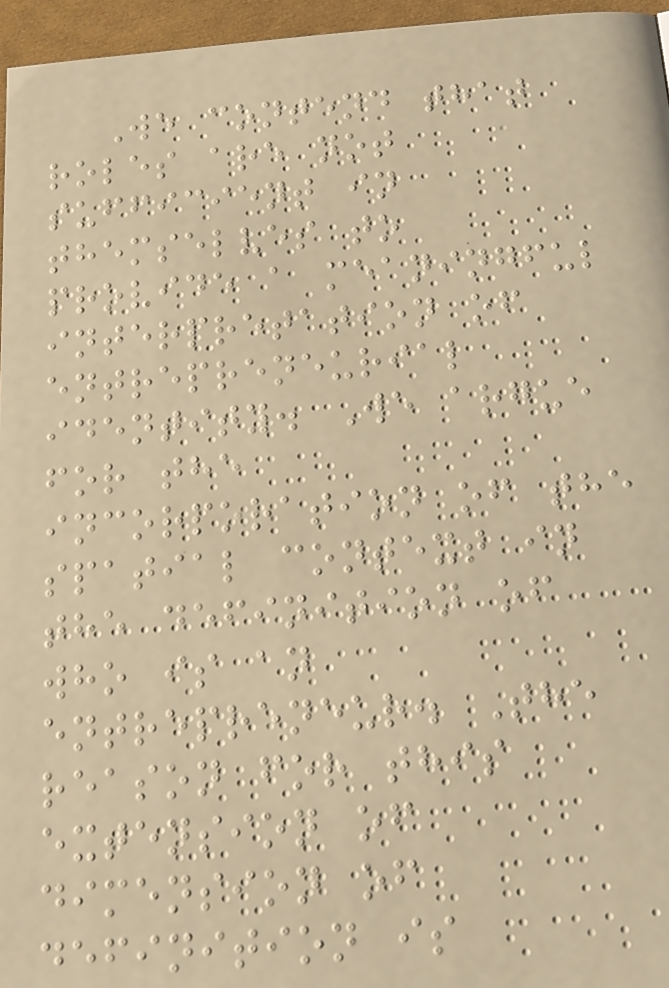We contend that
roles are not
sufficient in
themselves to
provide a meaningful
interpretation of
entrepreneurial
identity. We argue
for the
incorporation of the
spatial context in
the definition of
who is an
entrepreneur. The
reason for this
extension of
dimension of
definition is
